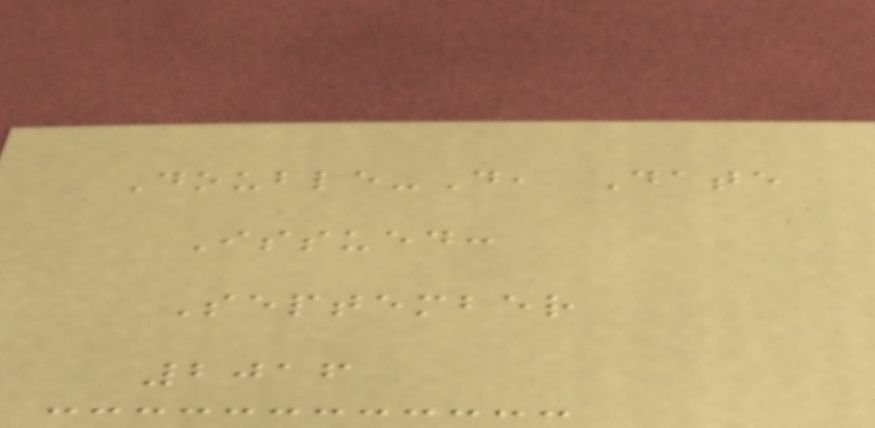Double-D, Date
Issued:
September
2016
